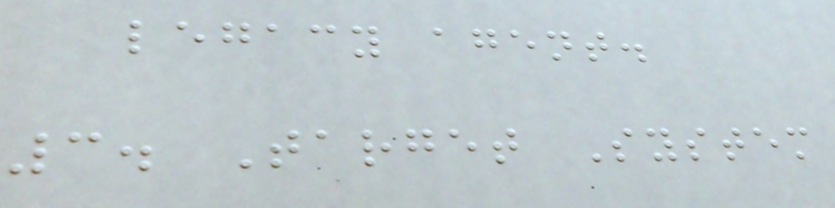legacy agent.
3. Target System
